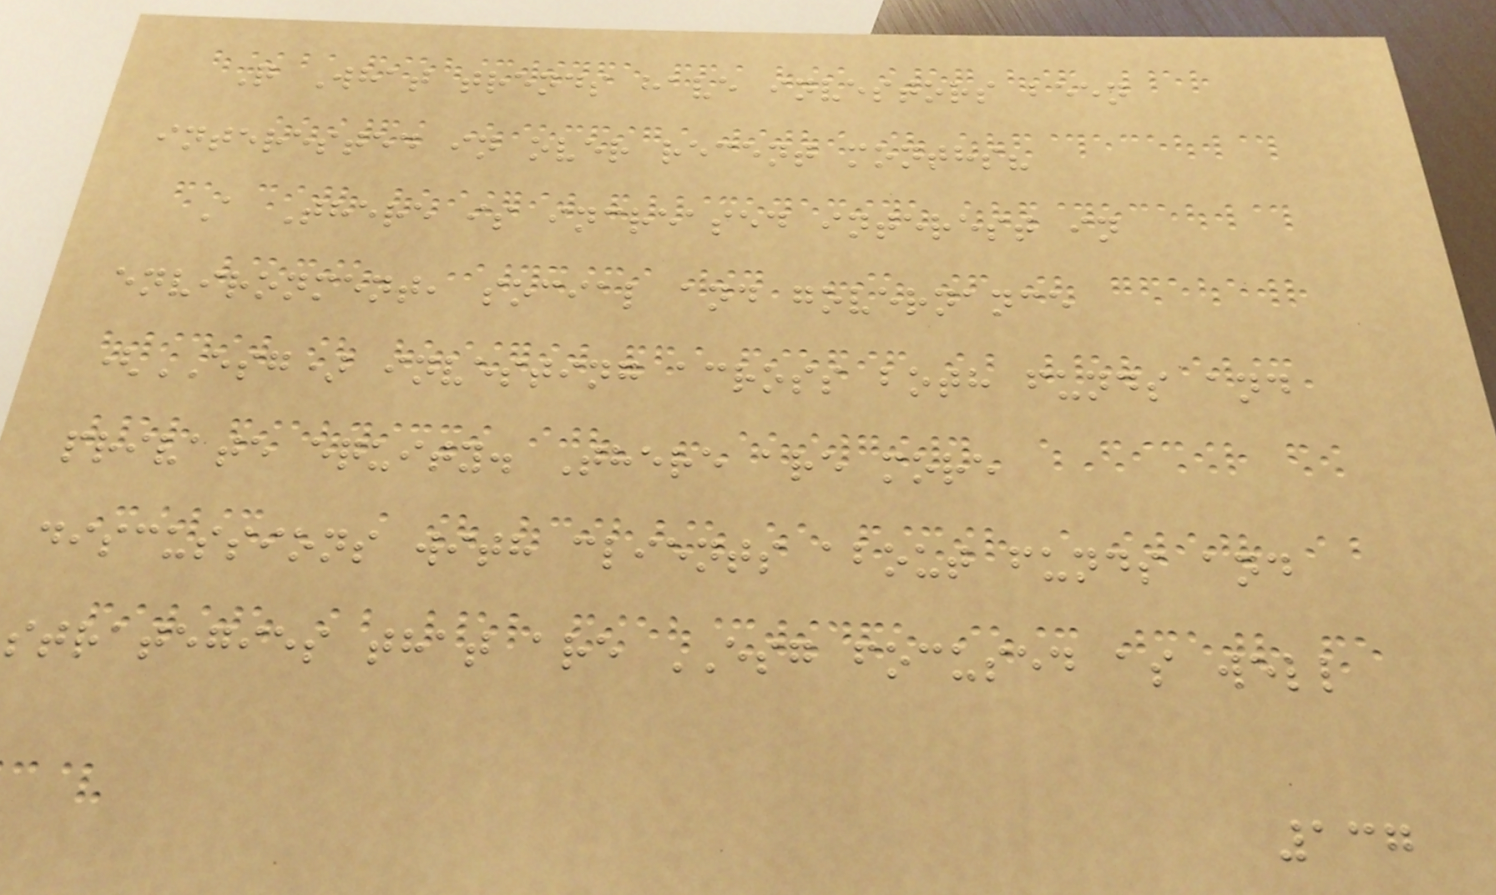Q What trends have investors been
interested in over recent months?
A There is increased interest in
environment, social and governance
(ESG) investing across both funds and
private equity. There are more
discussions with clients about funds and
strategies that are ESG focused as well
137
